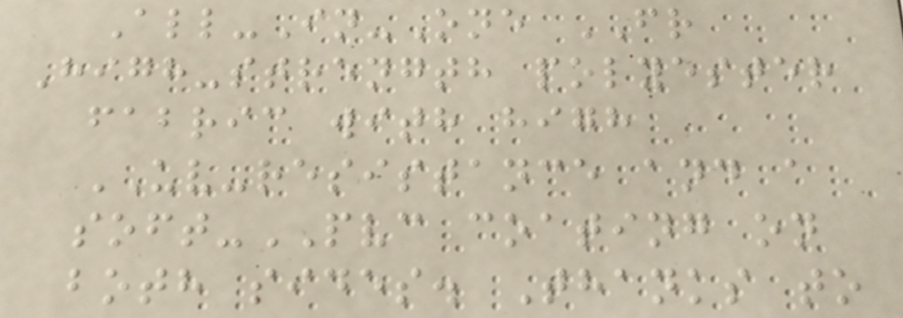All-In-One FR
High-strength polyester
fabric with high
UV-resistance and a
soft-PVC coating on
both sides. Thanks to
